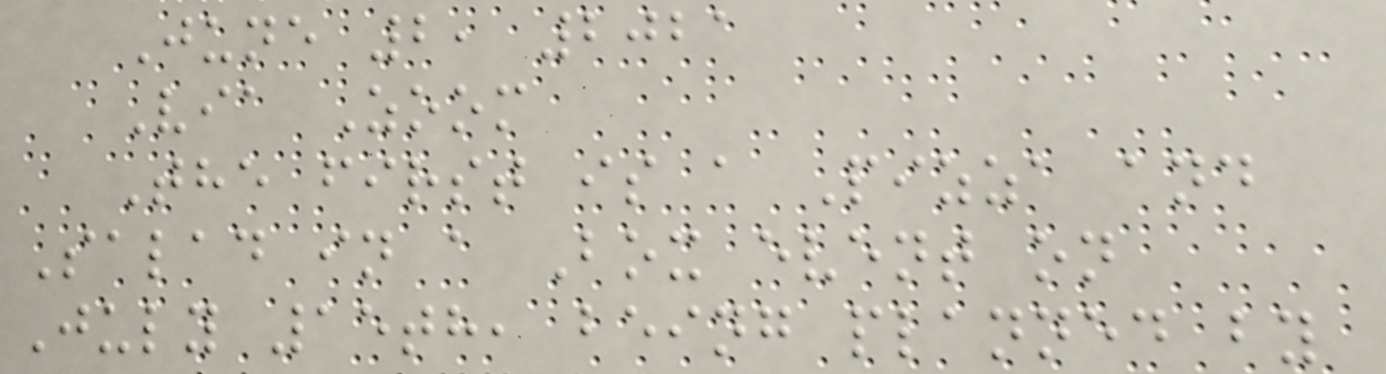June 2, 2021
Via Zoom
The first is a Pizza and
Salad in a Box event on
July 15th, being planned by
